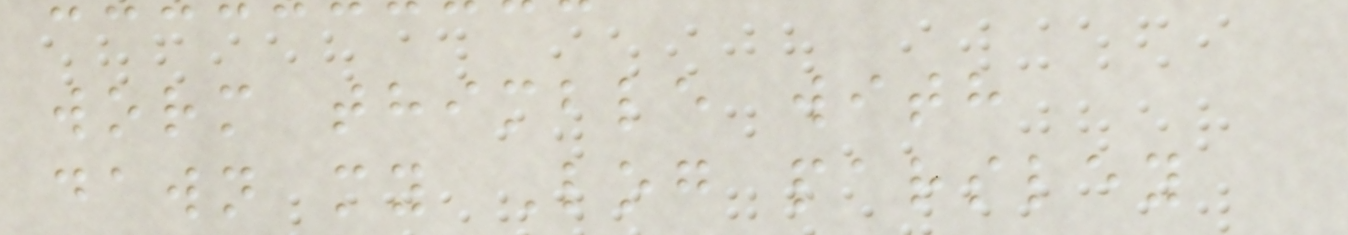worm thimble with
dawn my Log parsley
